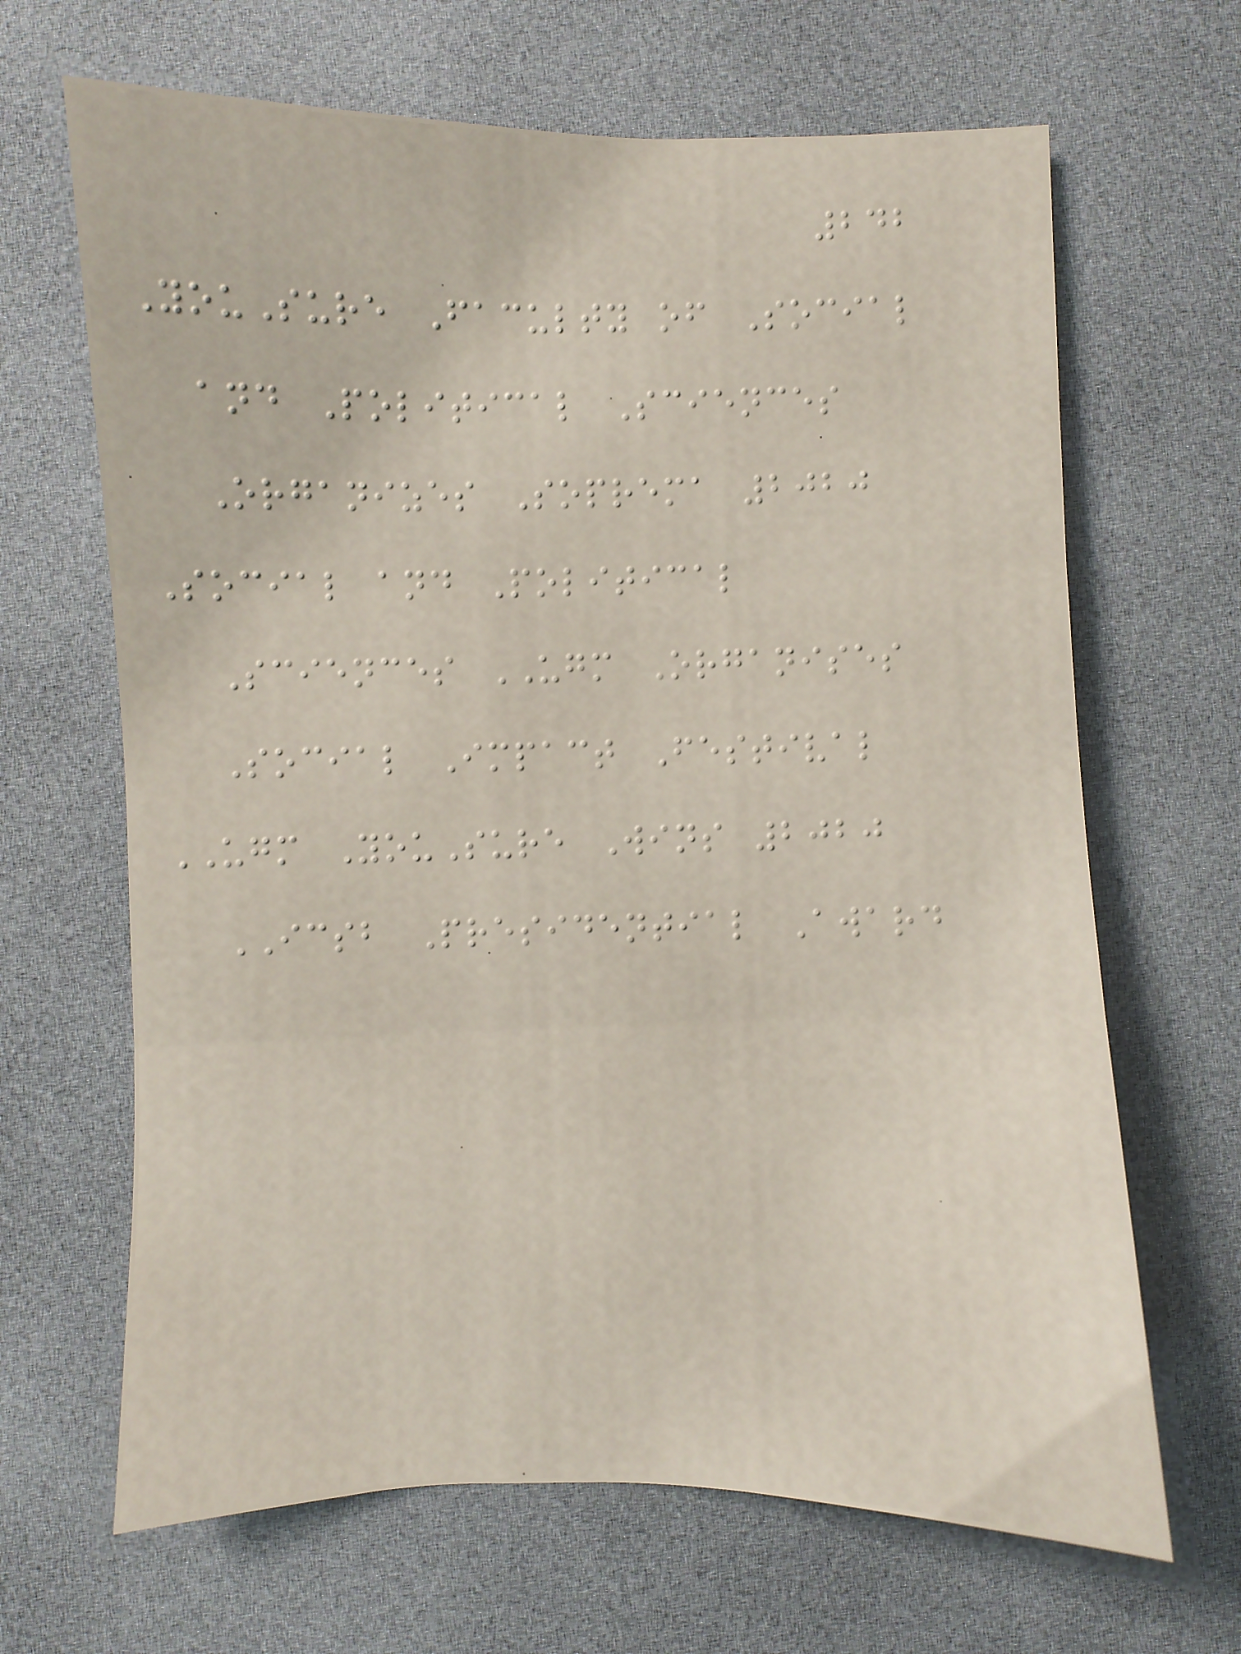242
YouSure Faculty of Social
and Political Sciences
Organizes Soprema 2020
Social and Political
Sciences UGM Organises
Social Impact Festival
UGM YouSure Wins 2020
ICSB Presidential Award
